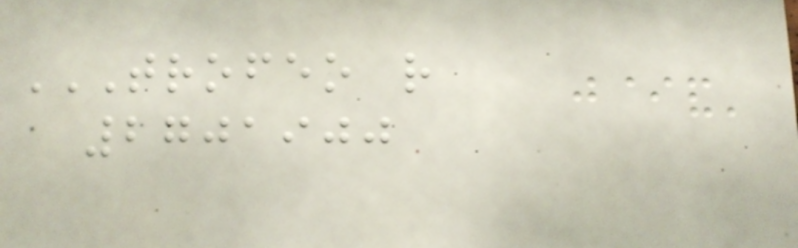TROFEO R
2701900
